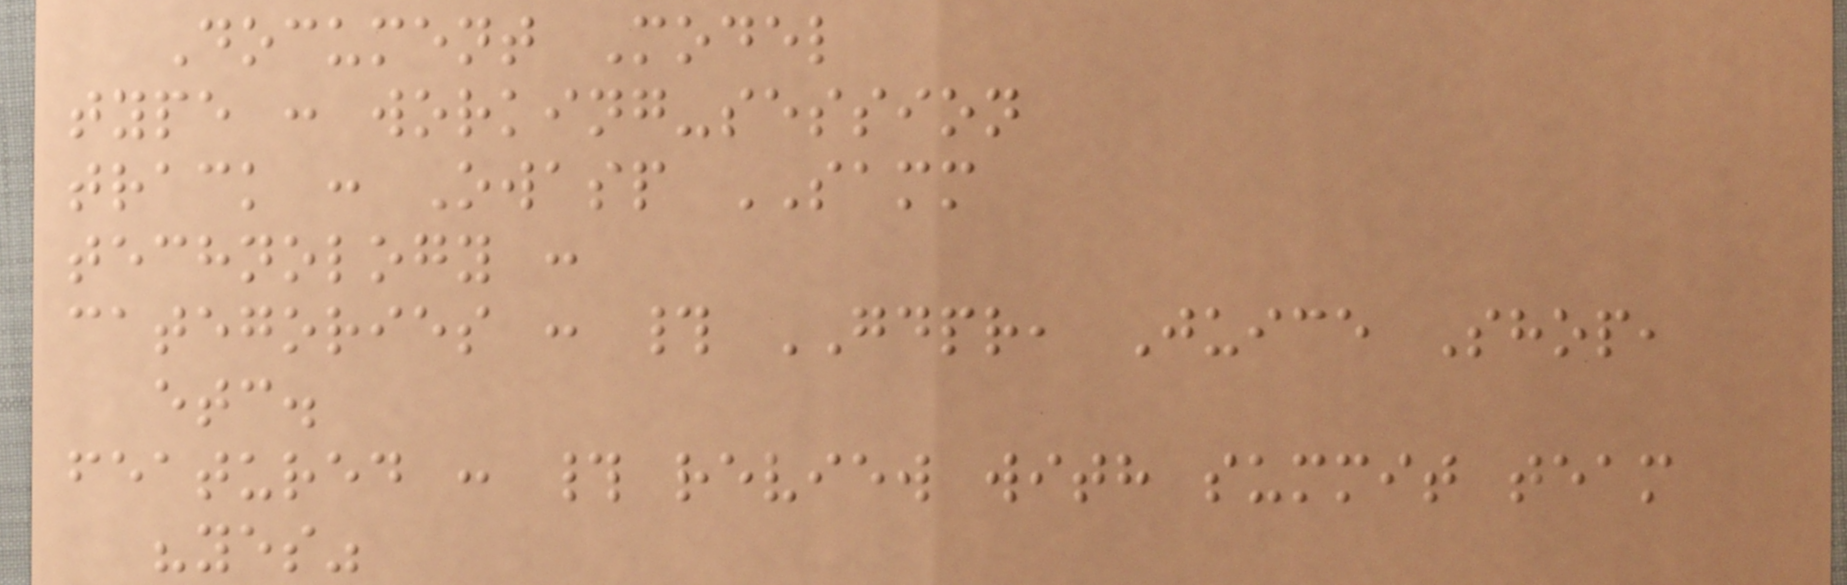Document Model
type : working-session
track : Owasp SAMM
technology :
categories : # GDPR, Juice Shop,
etc.
featured : # review with summit team
"yes"
